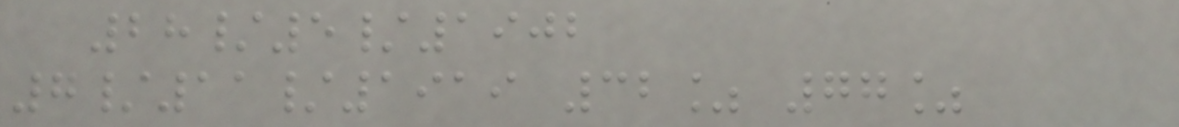28/5/1902
7/11/1919 32% 77%
